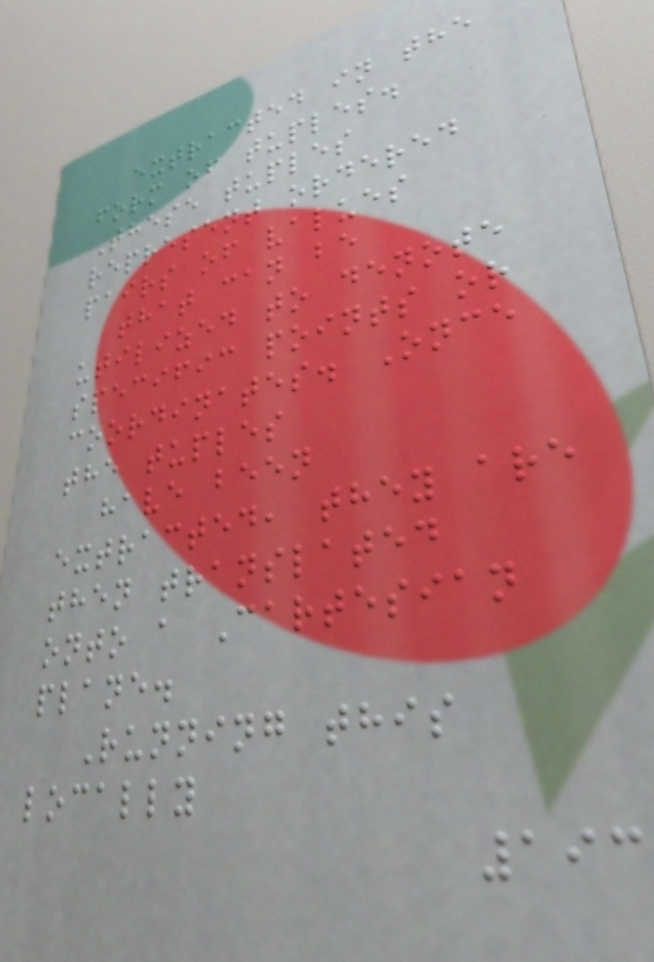extracted in the
form of tuples.
These tuples
represent ordered
pairs of values
that can be
utilized to denote
specific points or
coordinates. Once
the tuples
have been
extracted, they are
then translated
onto a Cartesian
plane.
Running this
locally
193
